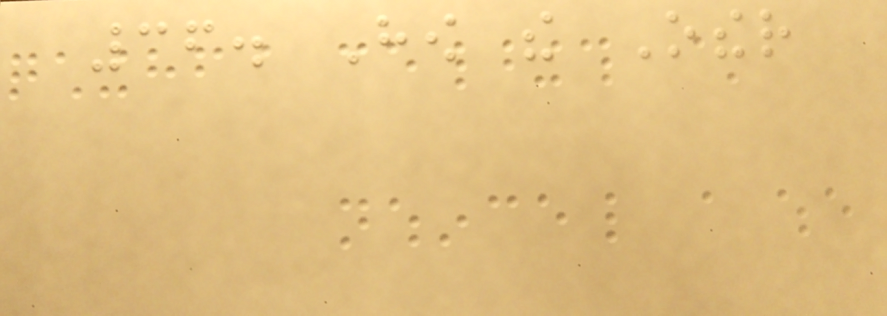36. How the Other
